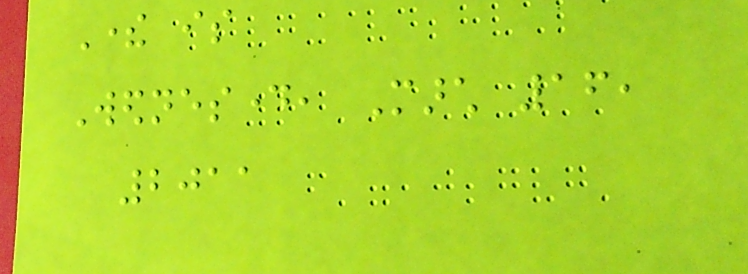There is
Wednesday, March 16,
2011
